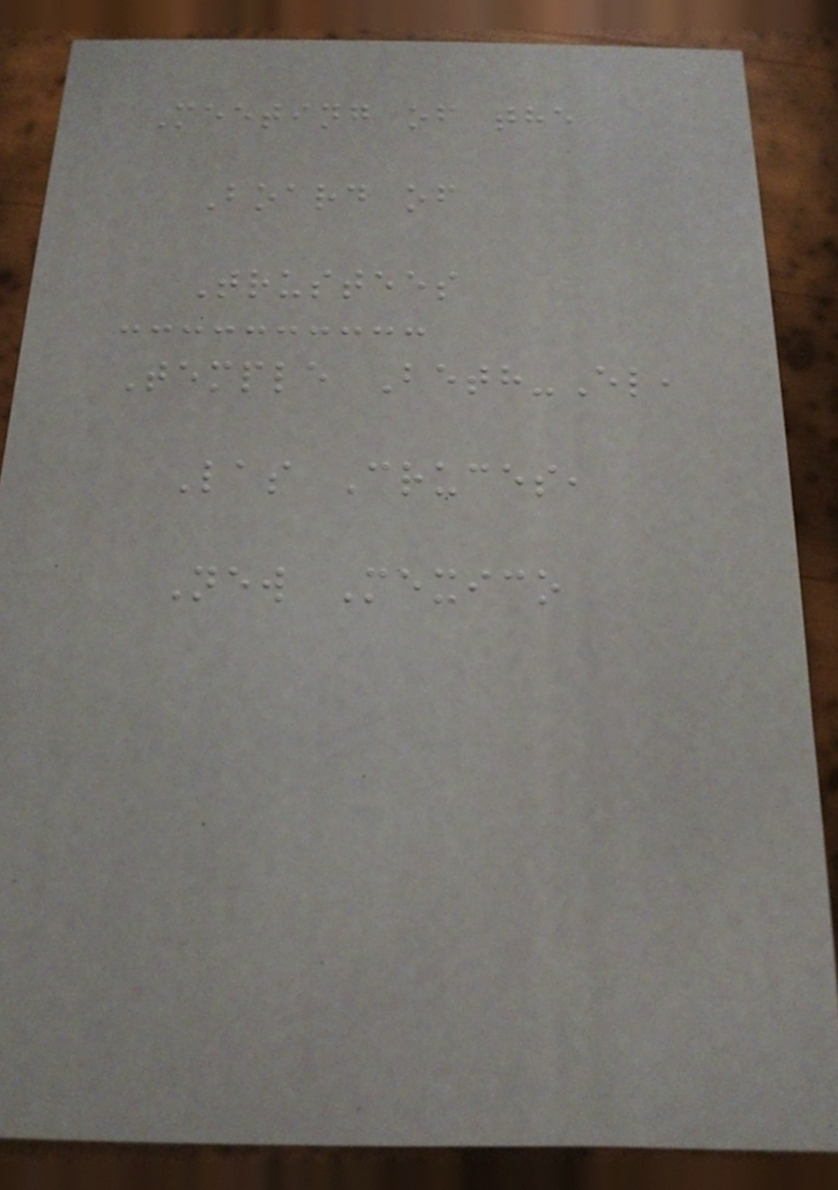Meeting of the
Board of
Trustees
Temple Beth-El,
Las Cruces,
New Mexico
